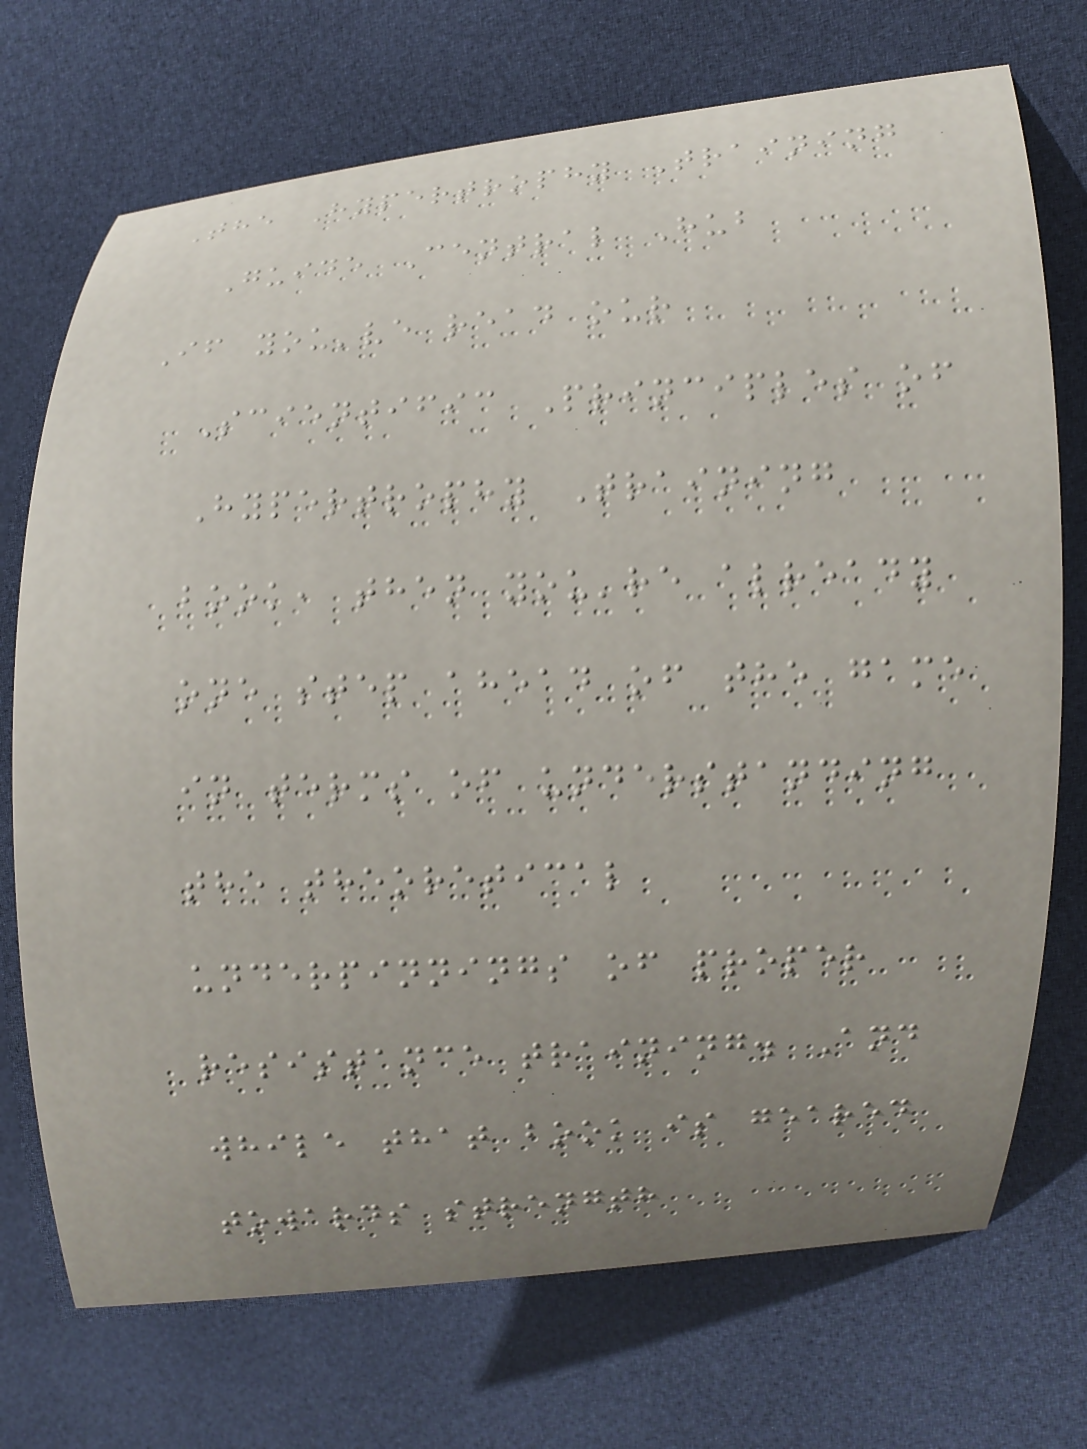The Hypertrophy Training
Guide Central Hub
If you've read our
Scientific Principles of
Hypertrophy Training
book, then you're already
one step ahead of the game
in terms of understanding
the theoretical
underpinnings of proper
resistance training. And
while that book is geared
towards strength
